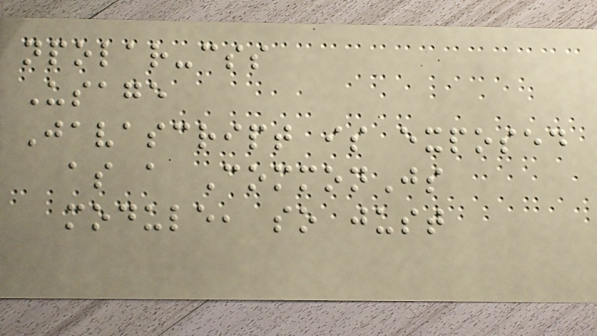npolar-css
Usage
Javascript is exposed
as a CommonJs
module, so just
